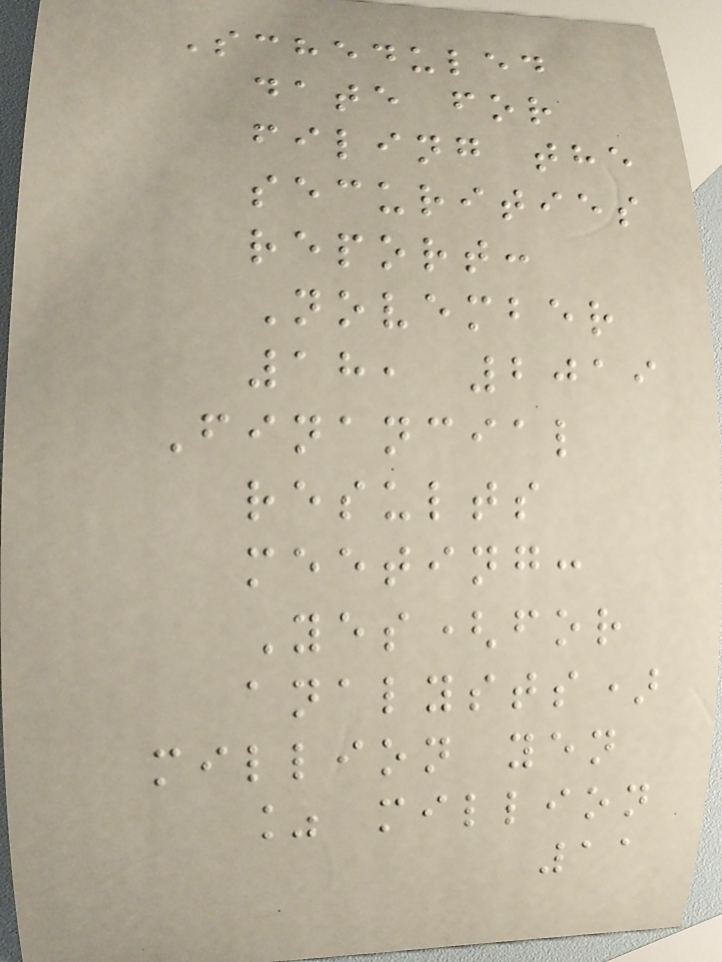Scheduled
date for
filing the
securities
report:
November
18, 2019
Financial
results
meeting:
Yes(for
analysts)
million yen
% million
11
